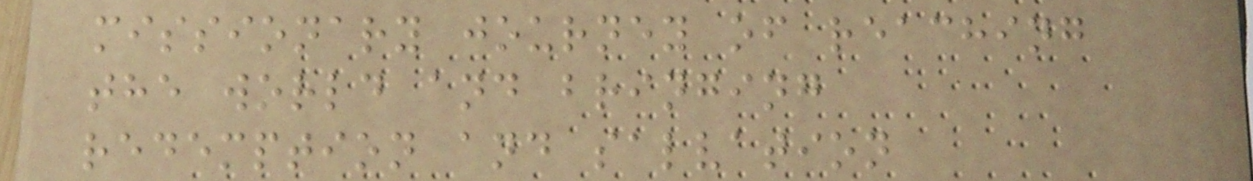missionary journey of reaching
the world and bringing
redemption and salvation
